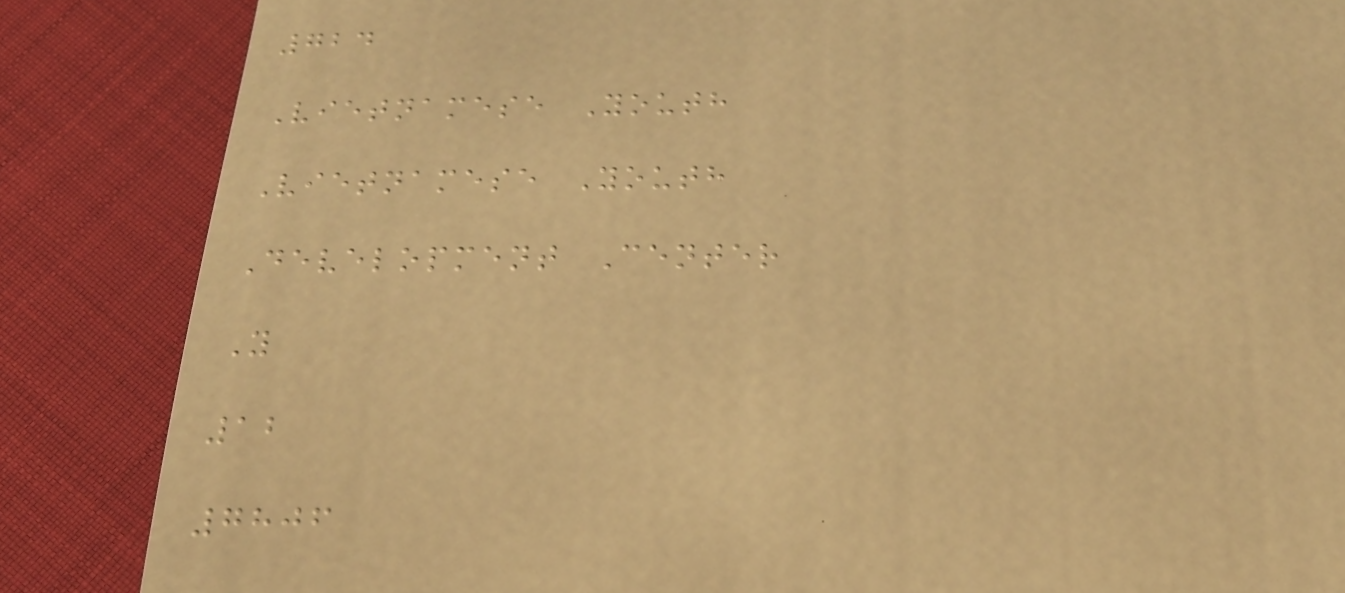724
Vietnamese Youth
Vietnamese Youth
Development Center
Y
12
7806
